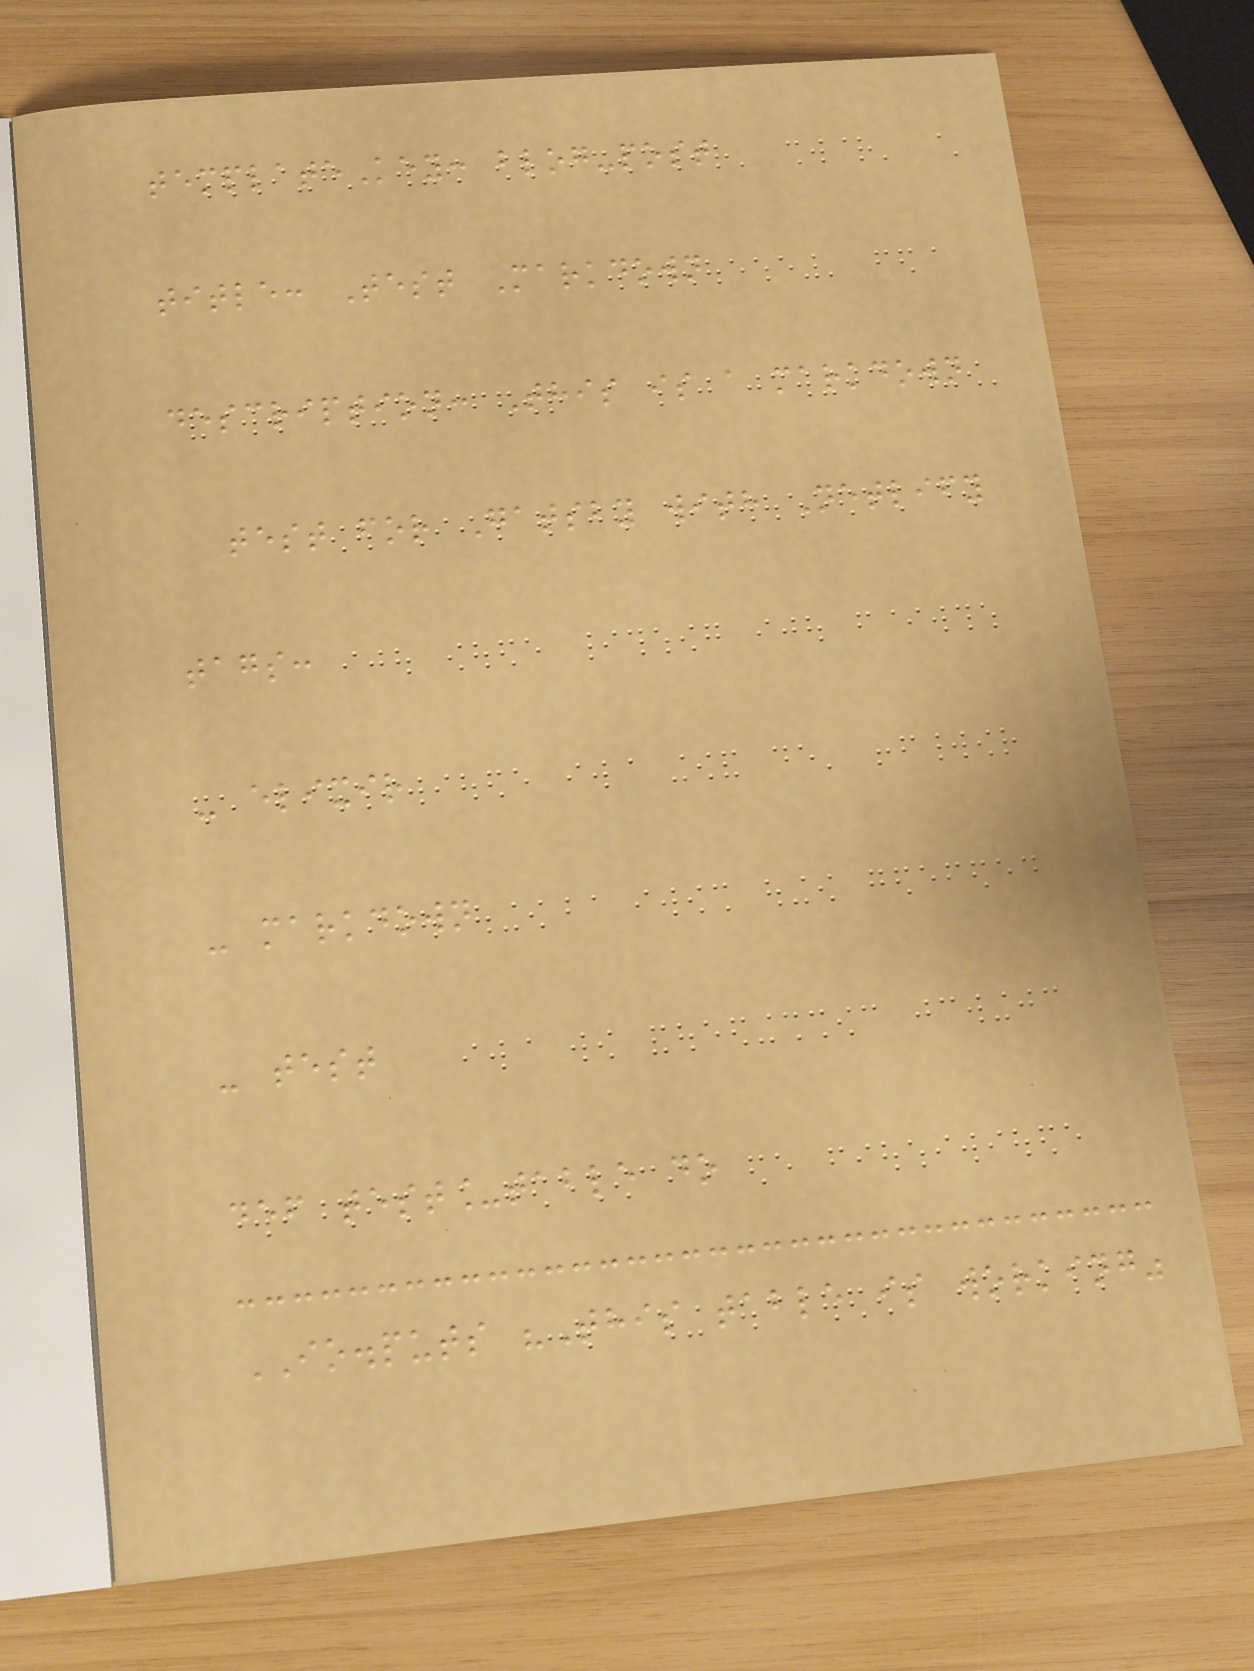templateKey: blog-post
title: Test Markdown
description: This is a markdown
test for Gatsby with Netlify
tags:
- elixir
- markdown
- test
def test_table do
IO.puts "This table is working"
